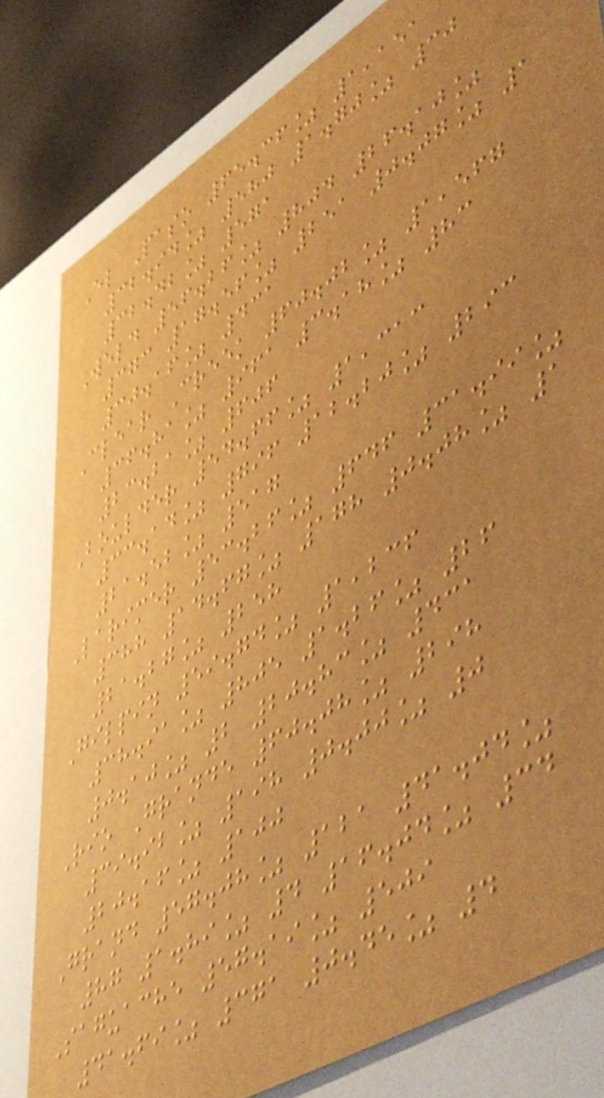El Paso 65.36% 1,151
32.94% 580 1.70% 30
32.42% 571
Weld 56.26% 804 26.10%
373 17.56% 251 0.07% 1
30.16% 431
Clear Creek 60.02% 1,567
36.81% 961 3.18% 83
23.21% 606
Boulder 54.66% 1,313
33.14% 796 12.20% 293
21.52% 517
Larimer 53.26% 646 31.99%
388 14.67% 178 0.08% 1
21.27% 258
Gilpin 59.74% 1,236
38.91% 805 1.26% 26
0.10% 2 20.83% 431
Rio Grande 60.08% 298
39.92% 198 0.00% 0
20.16% 100
Grand 57.08% 121 41.04%
87 1.89% 4 16.04% 34
Saguache 57.19% 509
41.69% 371 0.45% 4
